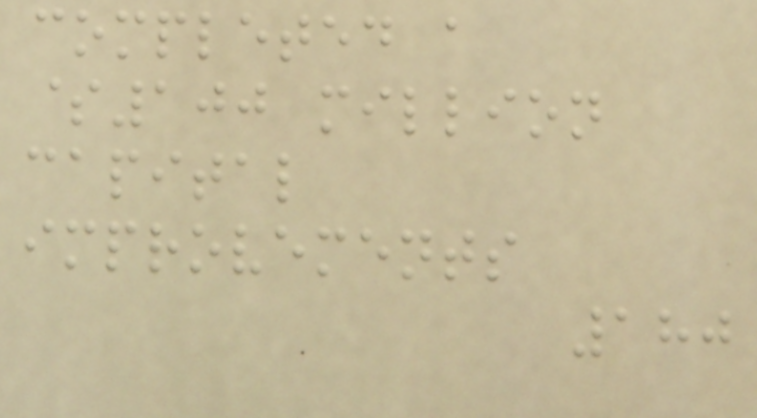completed a
$100 million
capital
improvements
180
